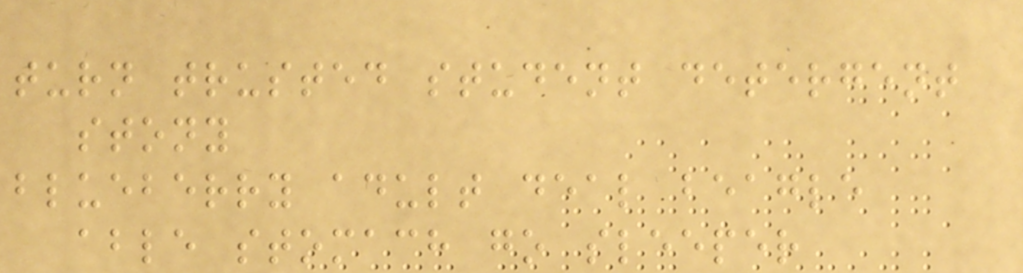turn trusted student detergent
stony
blueberry adult deal beagle
able stomach go sleeper
